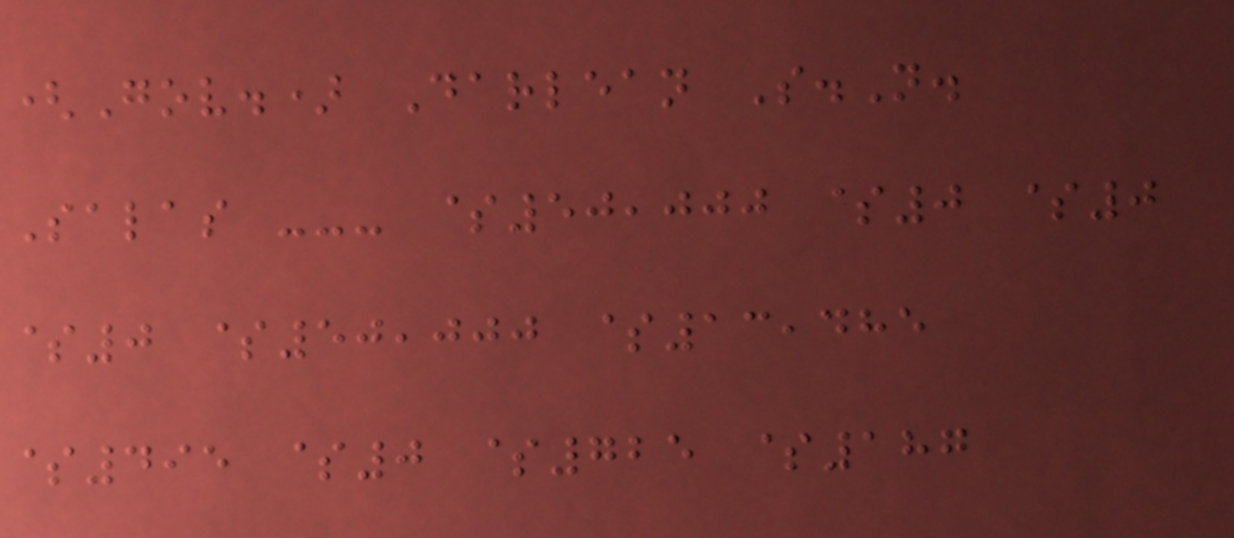(Gov.) Darlean S.N.
Salas --- $50,000 $0 $0
$0 $50,000 $13,485
$495 $0 $725 $187
